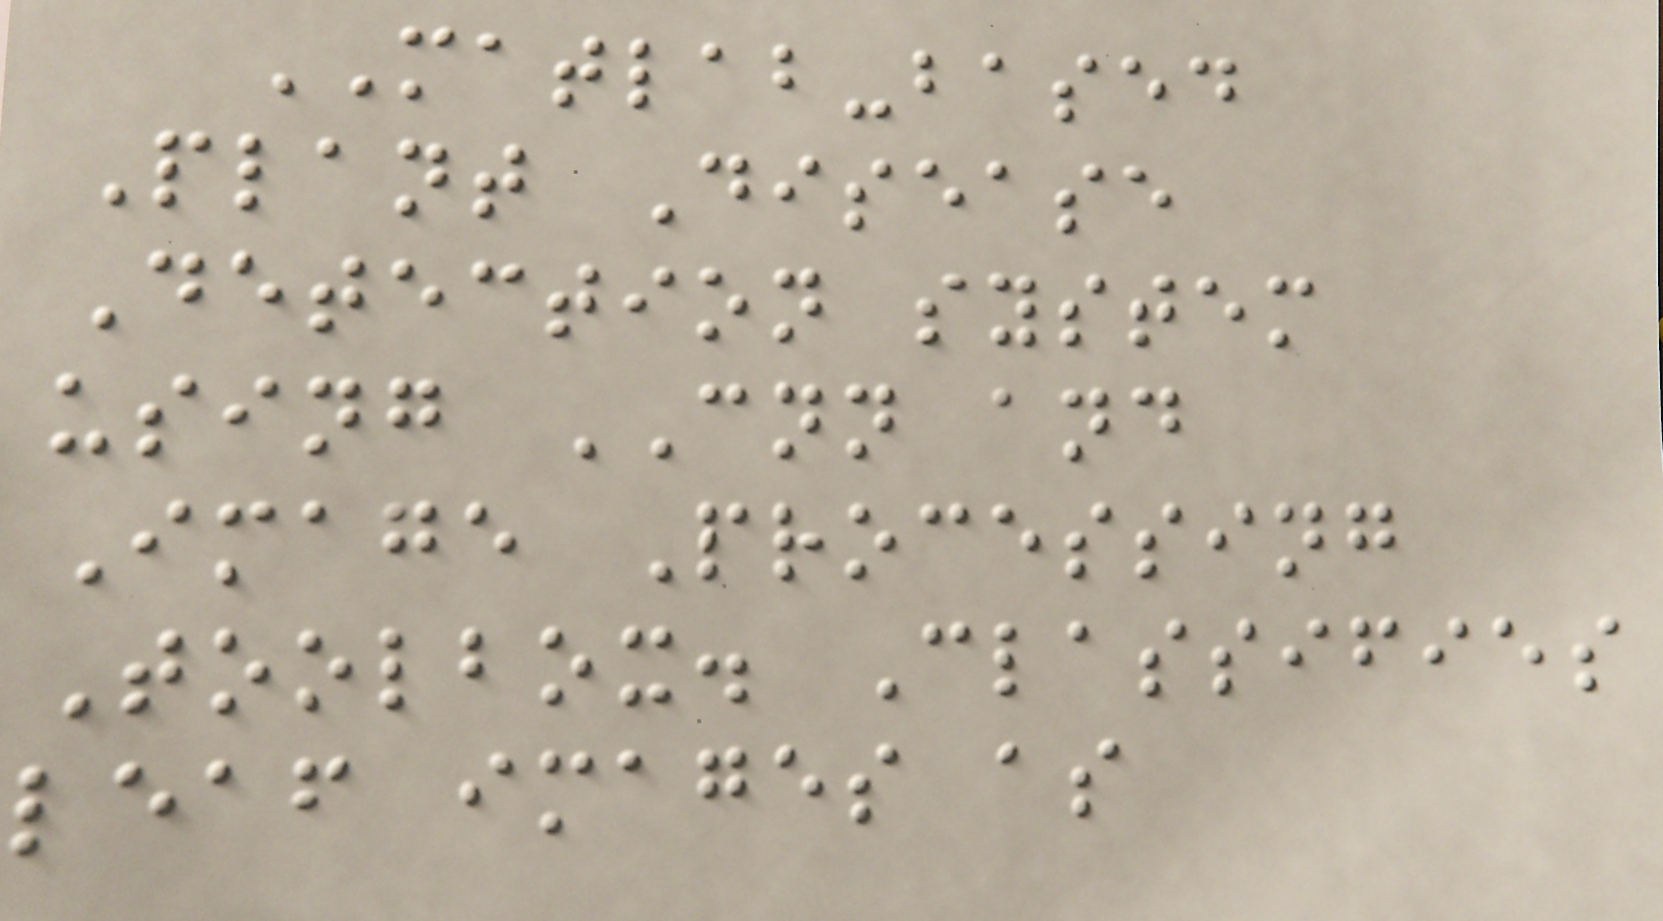MATLAB-based
Plant Disease
Detection system
using CNN and
Image Processing
Toolbox. Classifies
leaf images as
